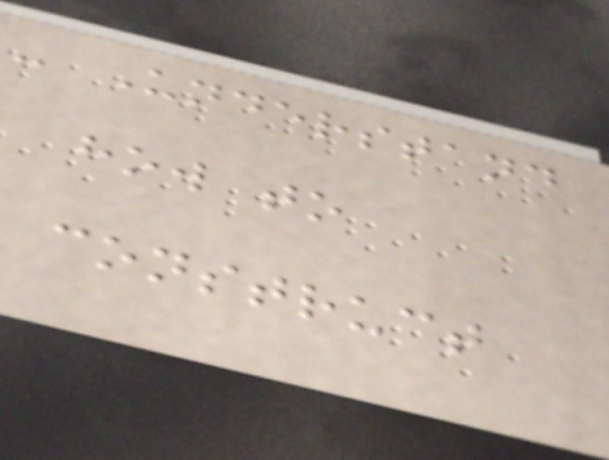- Understand
how to
construct
